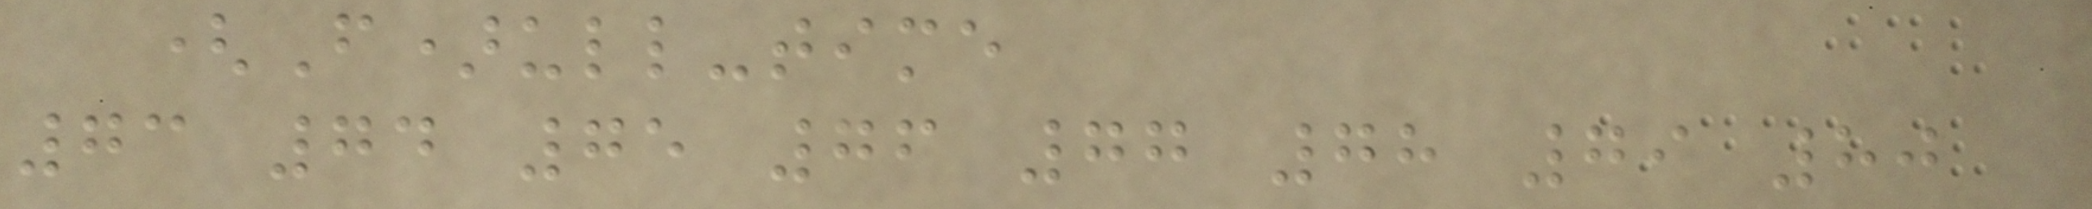(F)ull-time
73 74 75 76 77 78 79 80
